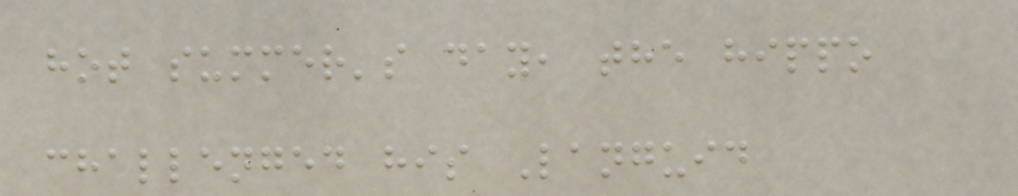hot summer's day, the hippo
challenged his Languid
